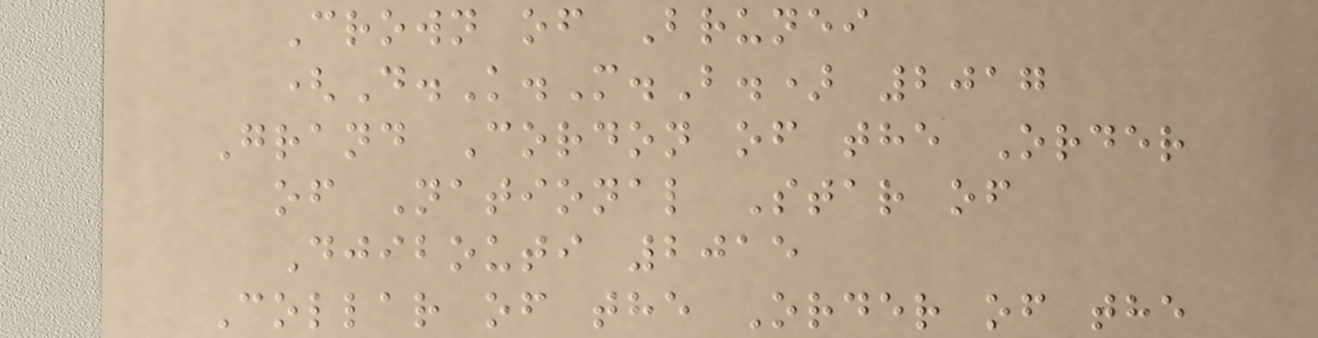Crown of Brunei
(D.K.M.B.) 2017
Grand Cordon of the Order
of National Star of
Djibouti 2015
Collar of the Order of the
